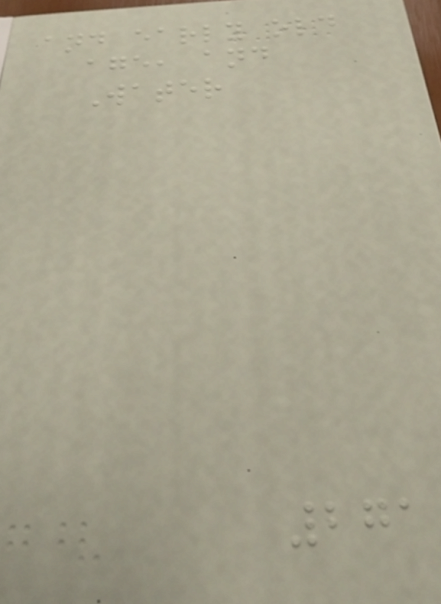and early old
age, and
Water
271
